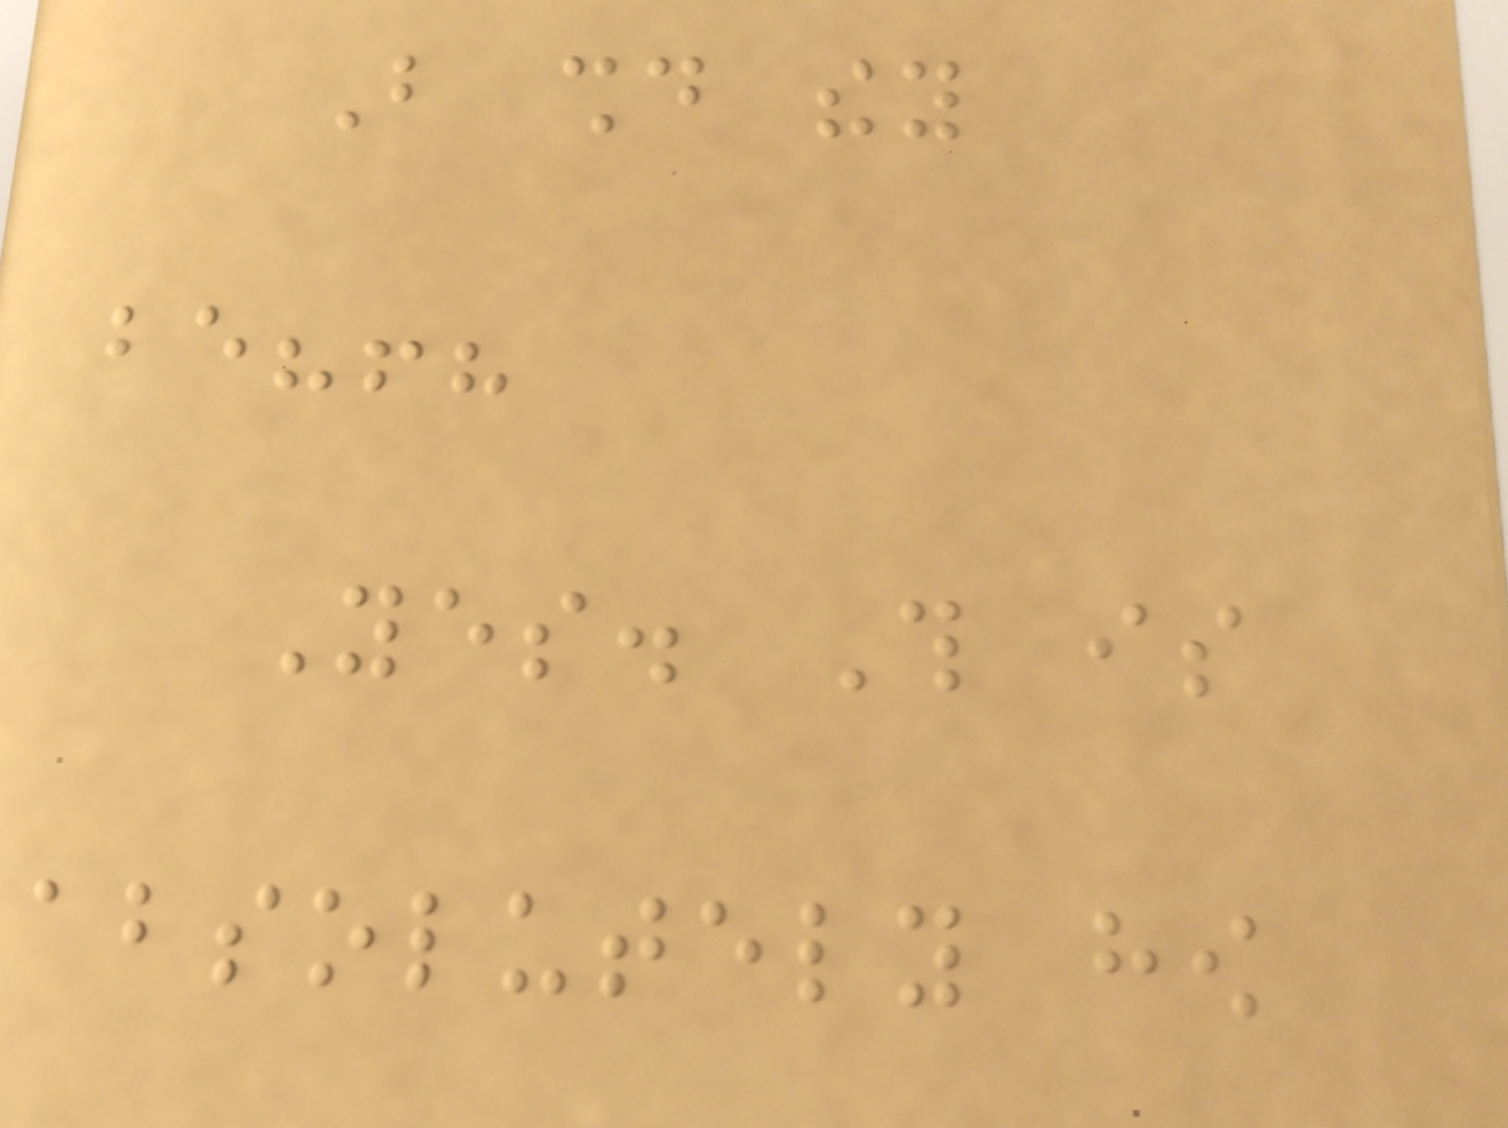But should they
be?!?
Yes. This is
absolutely how
